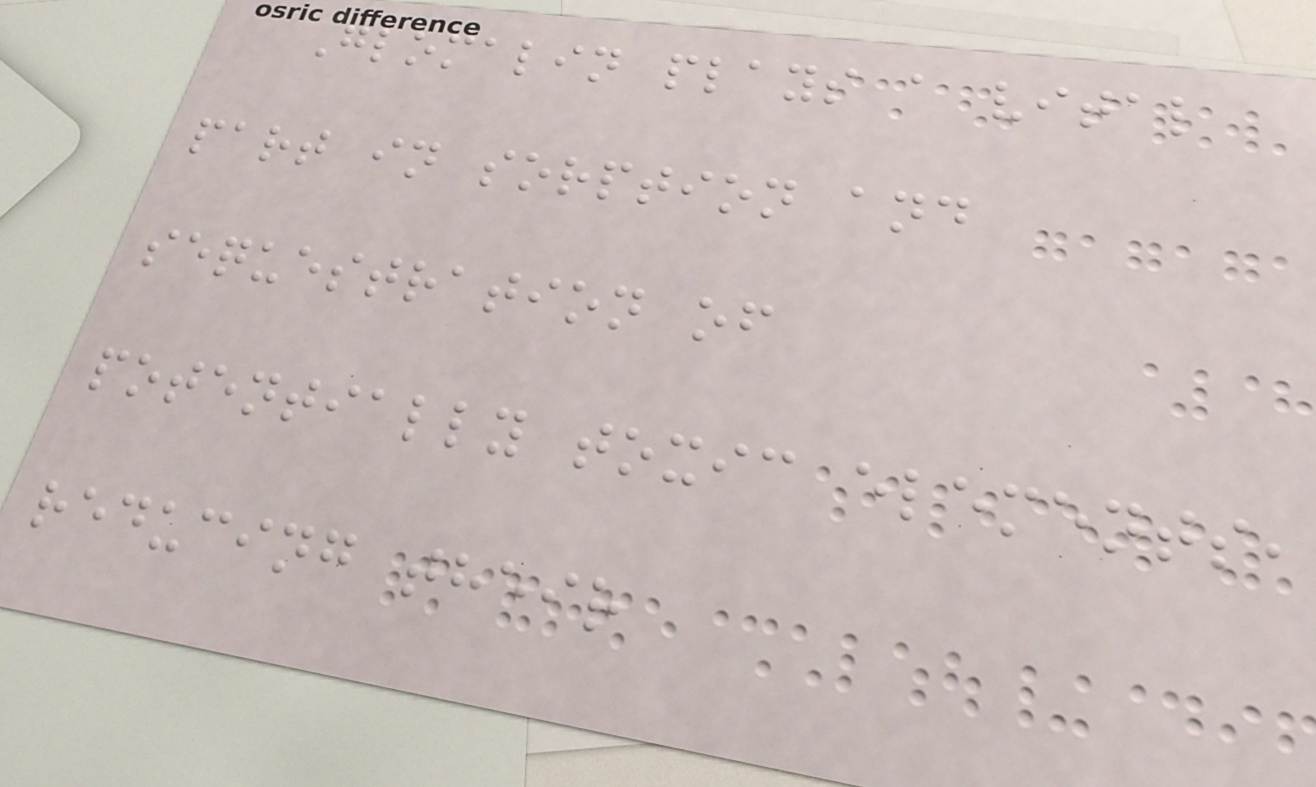Glomalin plays a vital
part in sorption and
sequestration of
potentially toxic elements,
reducing their
